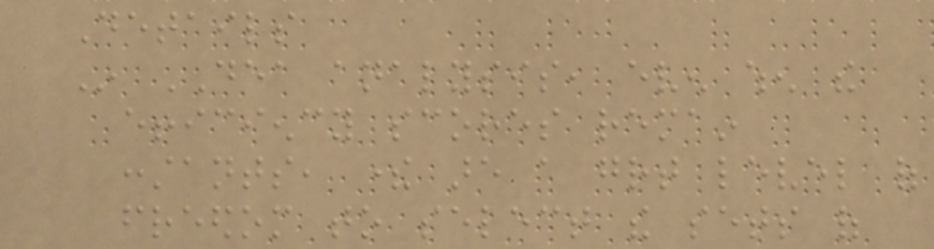Details
In DEA analysis, even when the
efficiency scores remain
constants, there are a great level of
freedom to select the sets of
